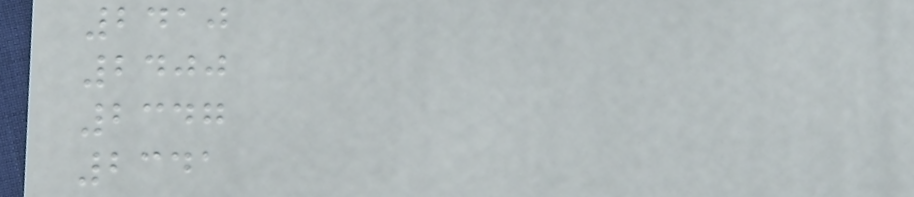2410
2400
2347
2341
